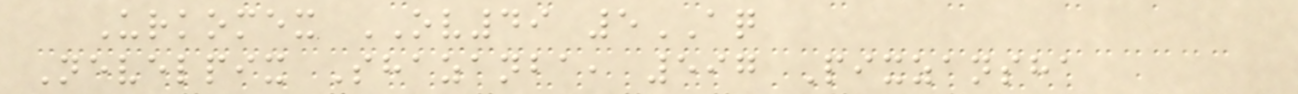Urkomex OV49 5AQ
Nevelpix Shazanba, 597 Pixzansha
